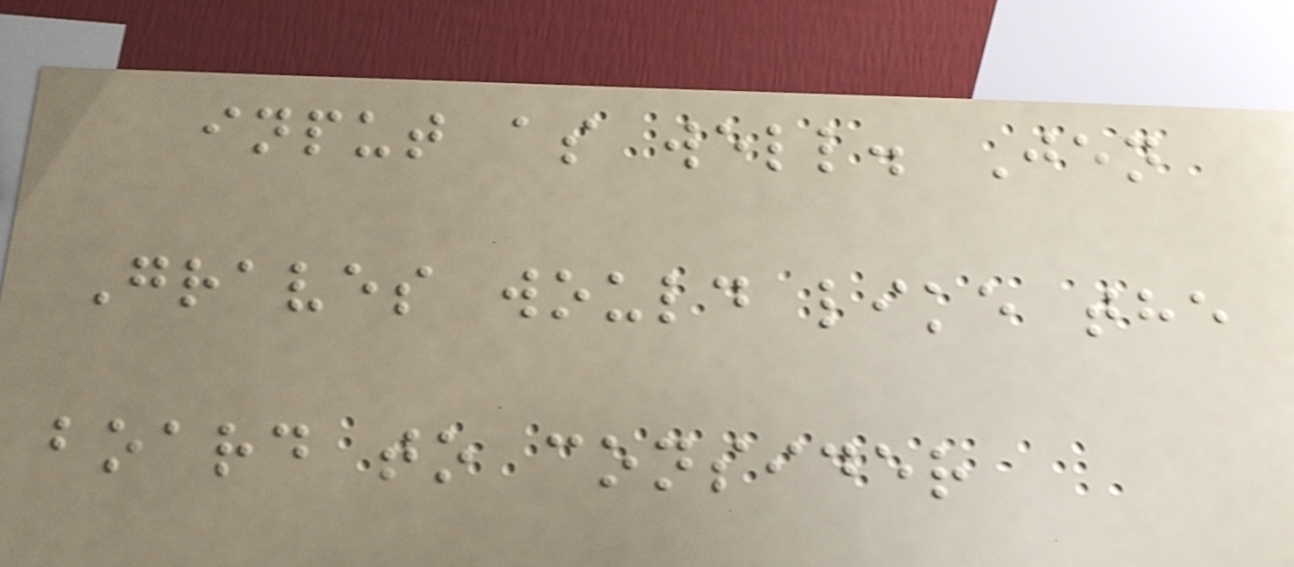input as well. Jen
Graves would like the
board to consider
